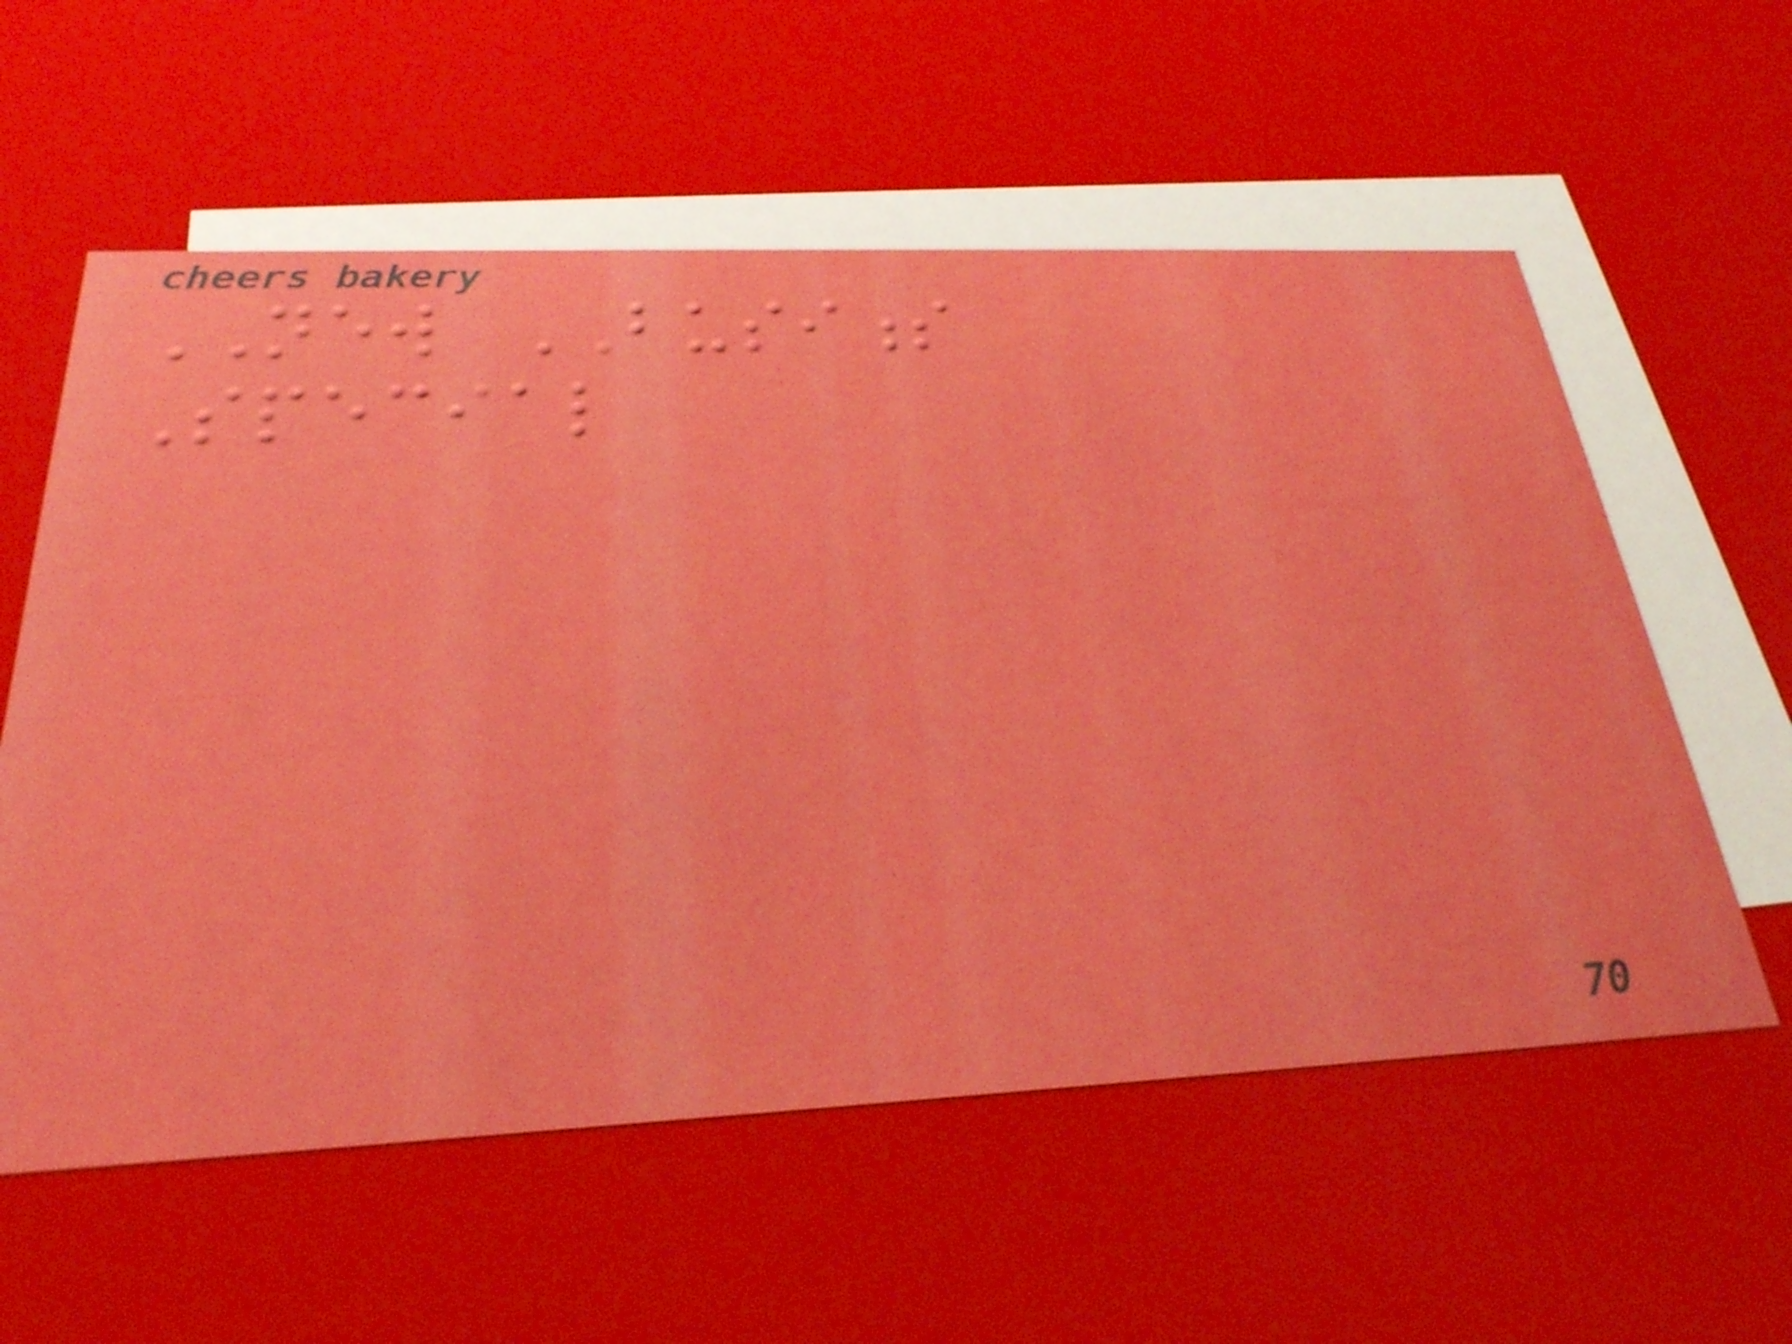NEW BUSINESS
Special
